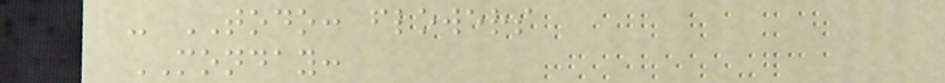- TODO: flowers
MONDAY:
